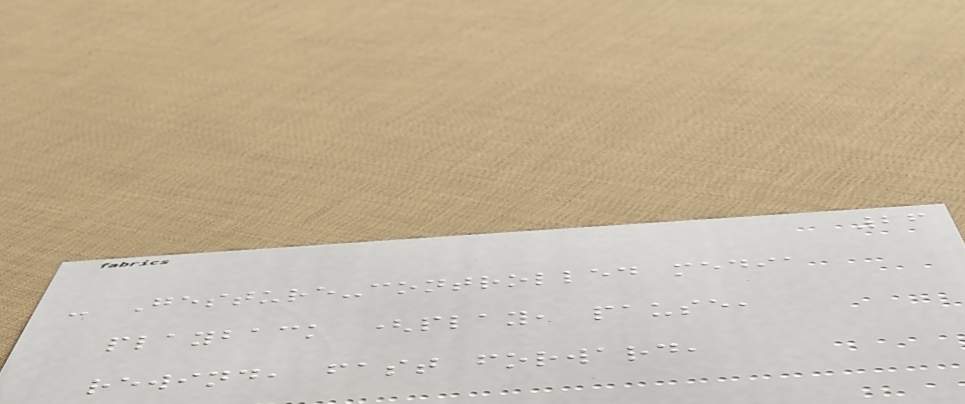26
- Gesture-controlled media
playback (play, pause,
rewind, fast forward,
